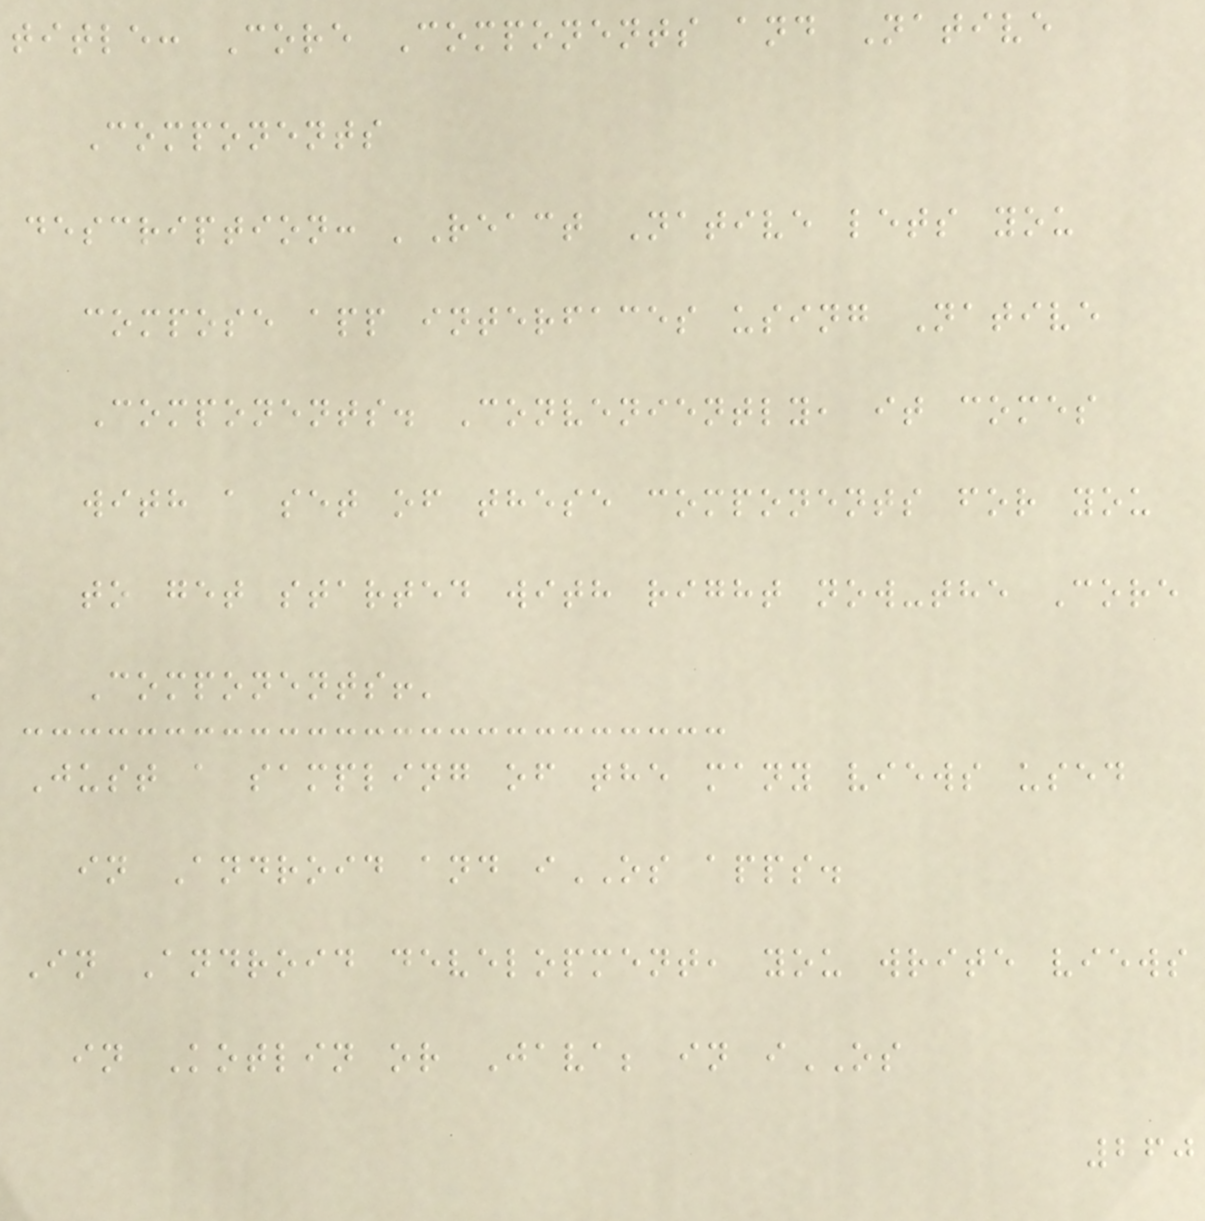title: Core Components and Native
Components
description: 'React Native lets you
compose app interfaces using Native
Components. Conveniently, it comes
with a set of these components for you
to get started with right now-the Core
Components!'
Just a sampling of the many views used
in Android and iOS apps.
In Android development, you write views
in Kotlin or Java; in iOS
260
